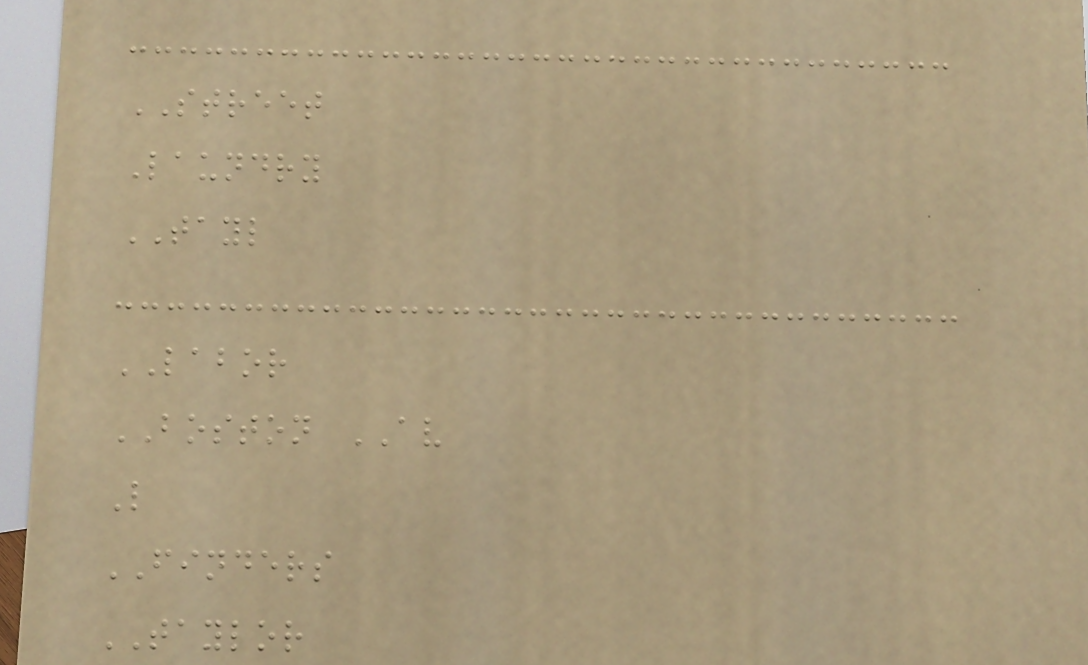STREET
Laundry
TAYL
LABOR
BOSTON AV
L
FINDERS
TAYLOR
